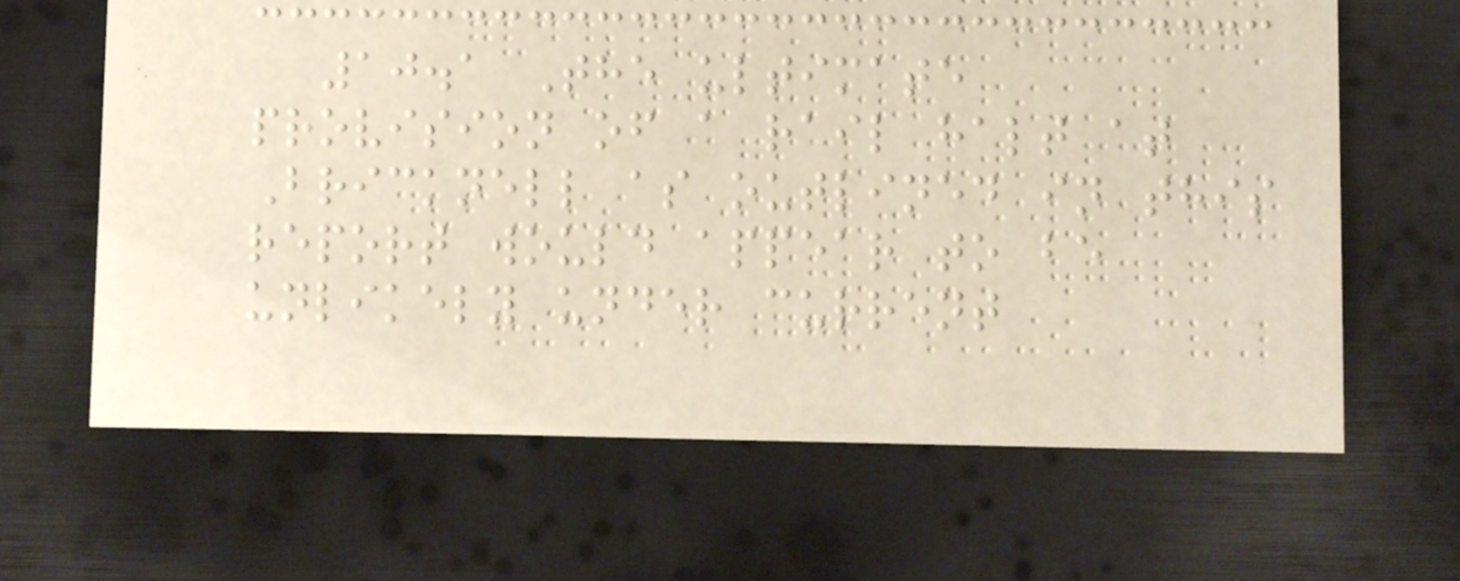10.1 The ultimate
provision of a rail halt at
Bricknell as outlined in this
report would appear to be
unlikely under current
